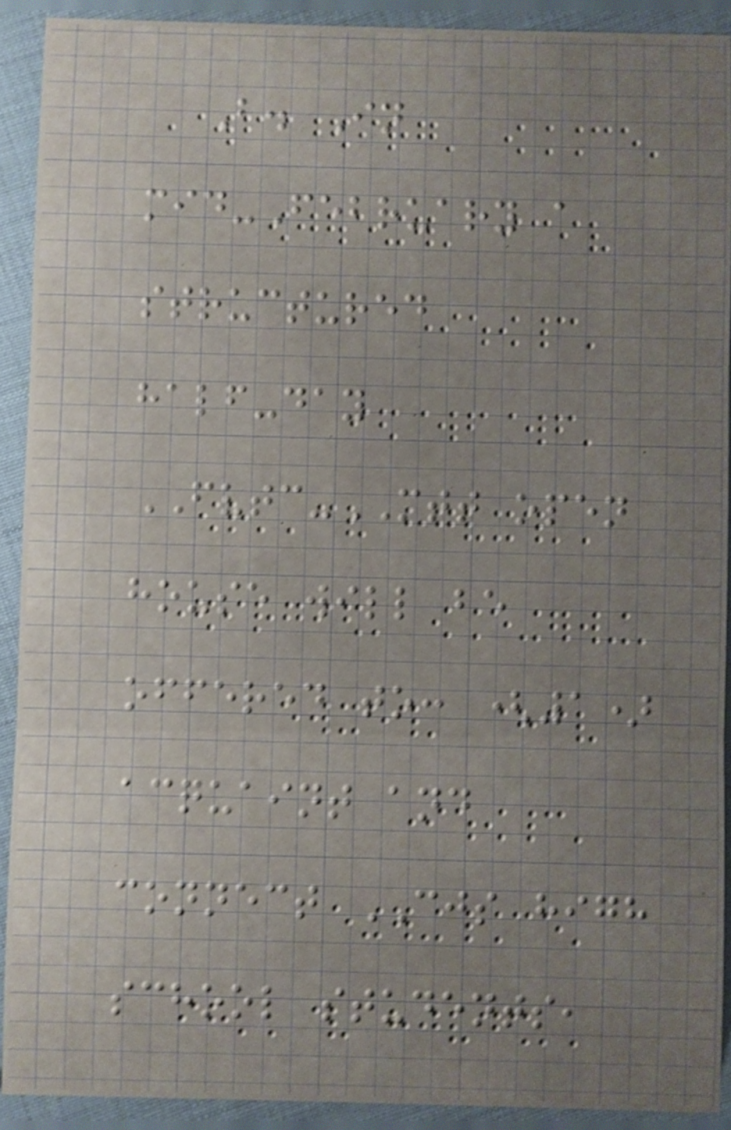B. In
mid-February a
structured
half-day
FVTC-MTT open
house will be
offered to: (1)
acquaint and
connect CJS high
school students,
